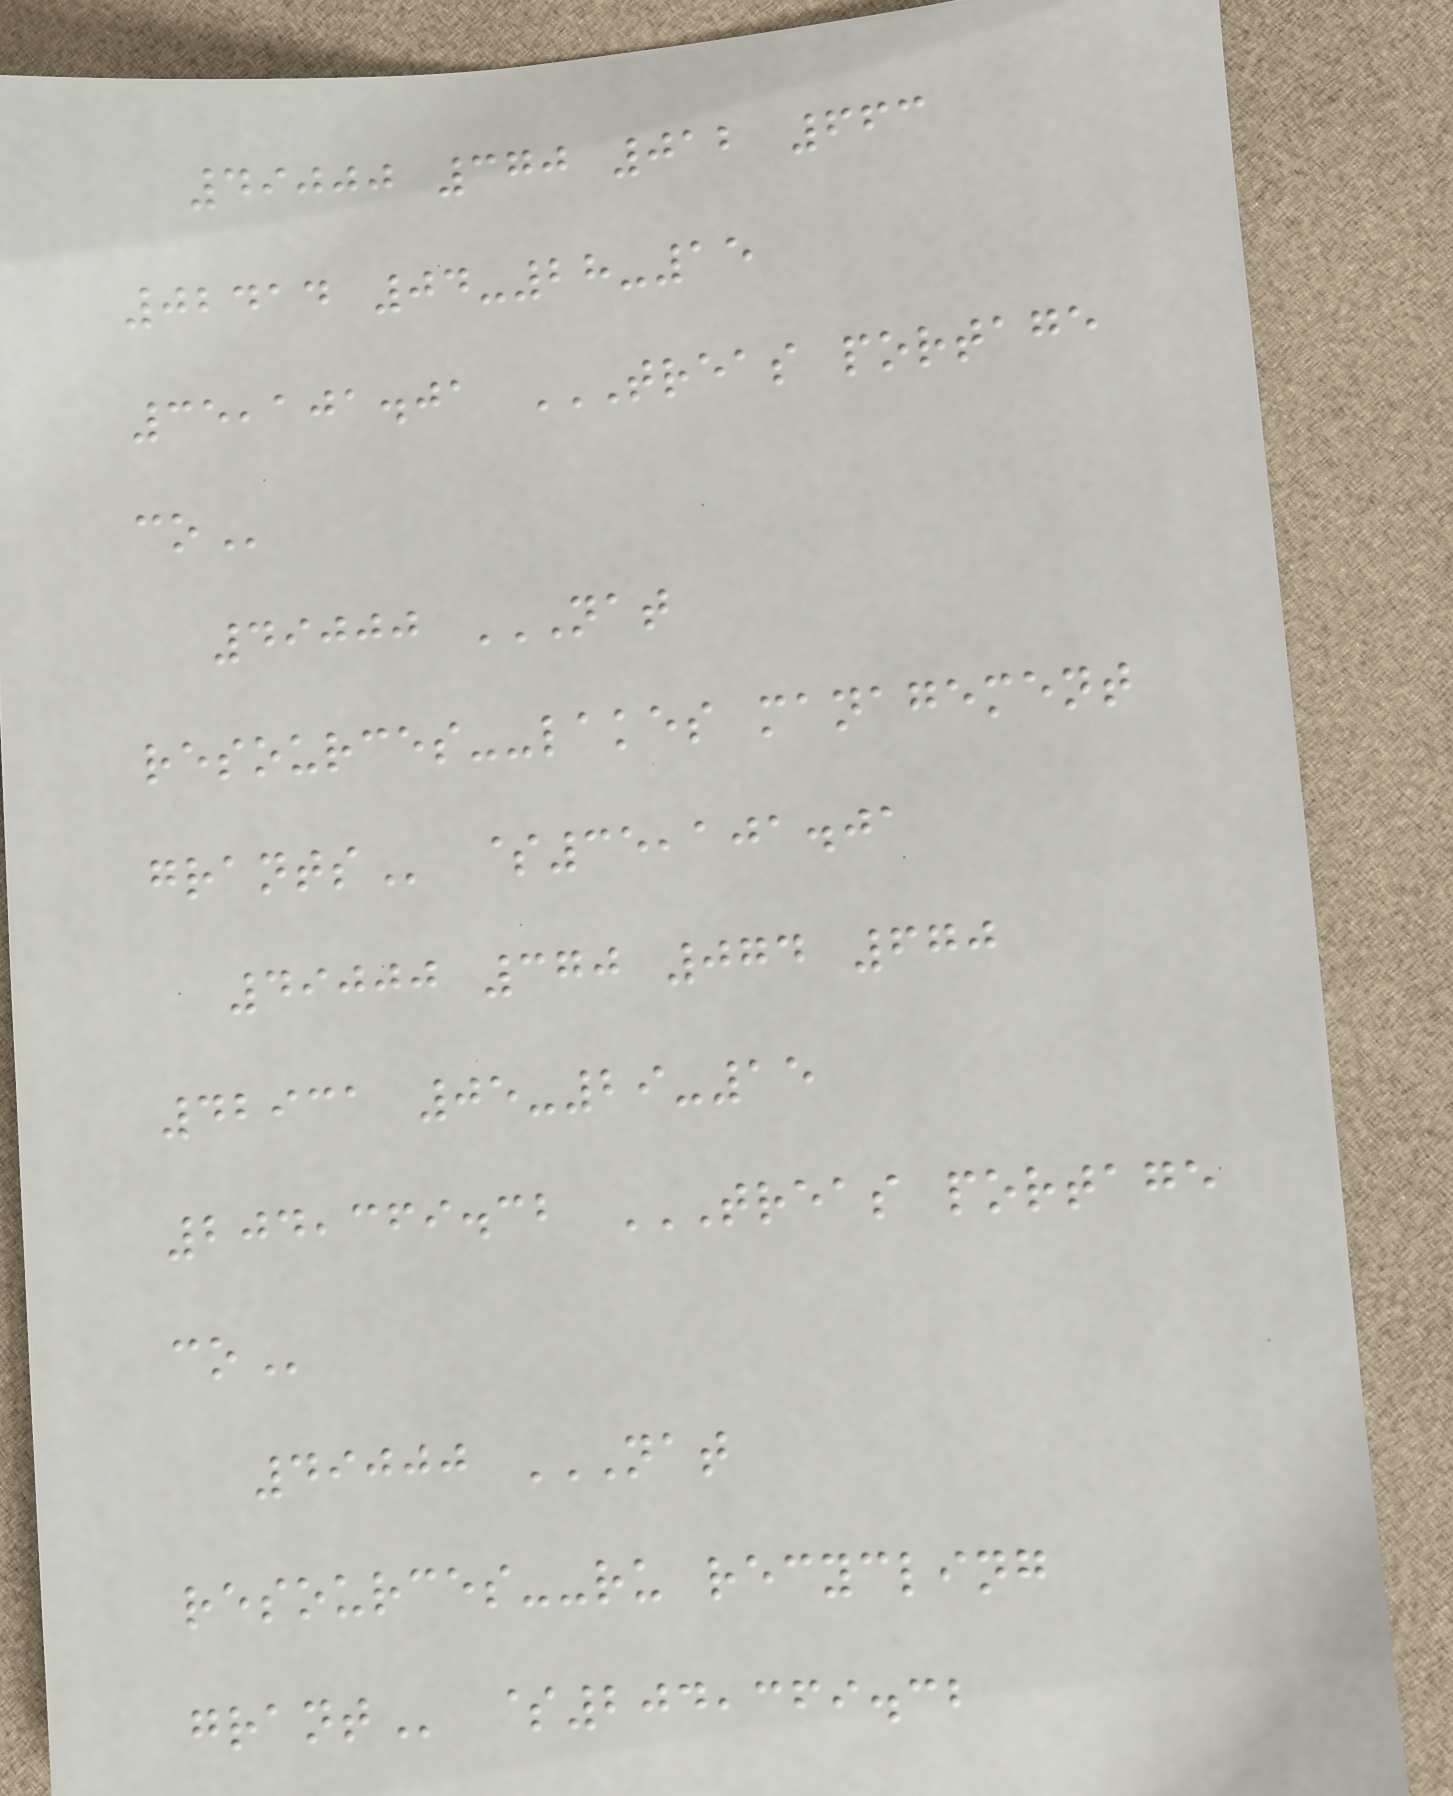49000 370 012 663
02414 04-28-15
35,101.01 TREAS PORTAGE
CO
49000 NAT
RESOURCES--LAKES MANAGEMENT
GRANTS $35,101.01
49000 370 074 670
42931 05-29-15
204,369.32 TREAS PORTAGE
CO
49000 NAT
RESOURCES--RU RECYCLING
GRANT $204,369.32
